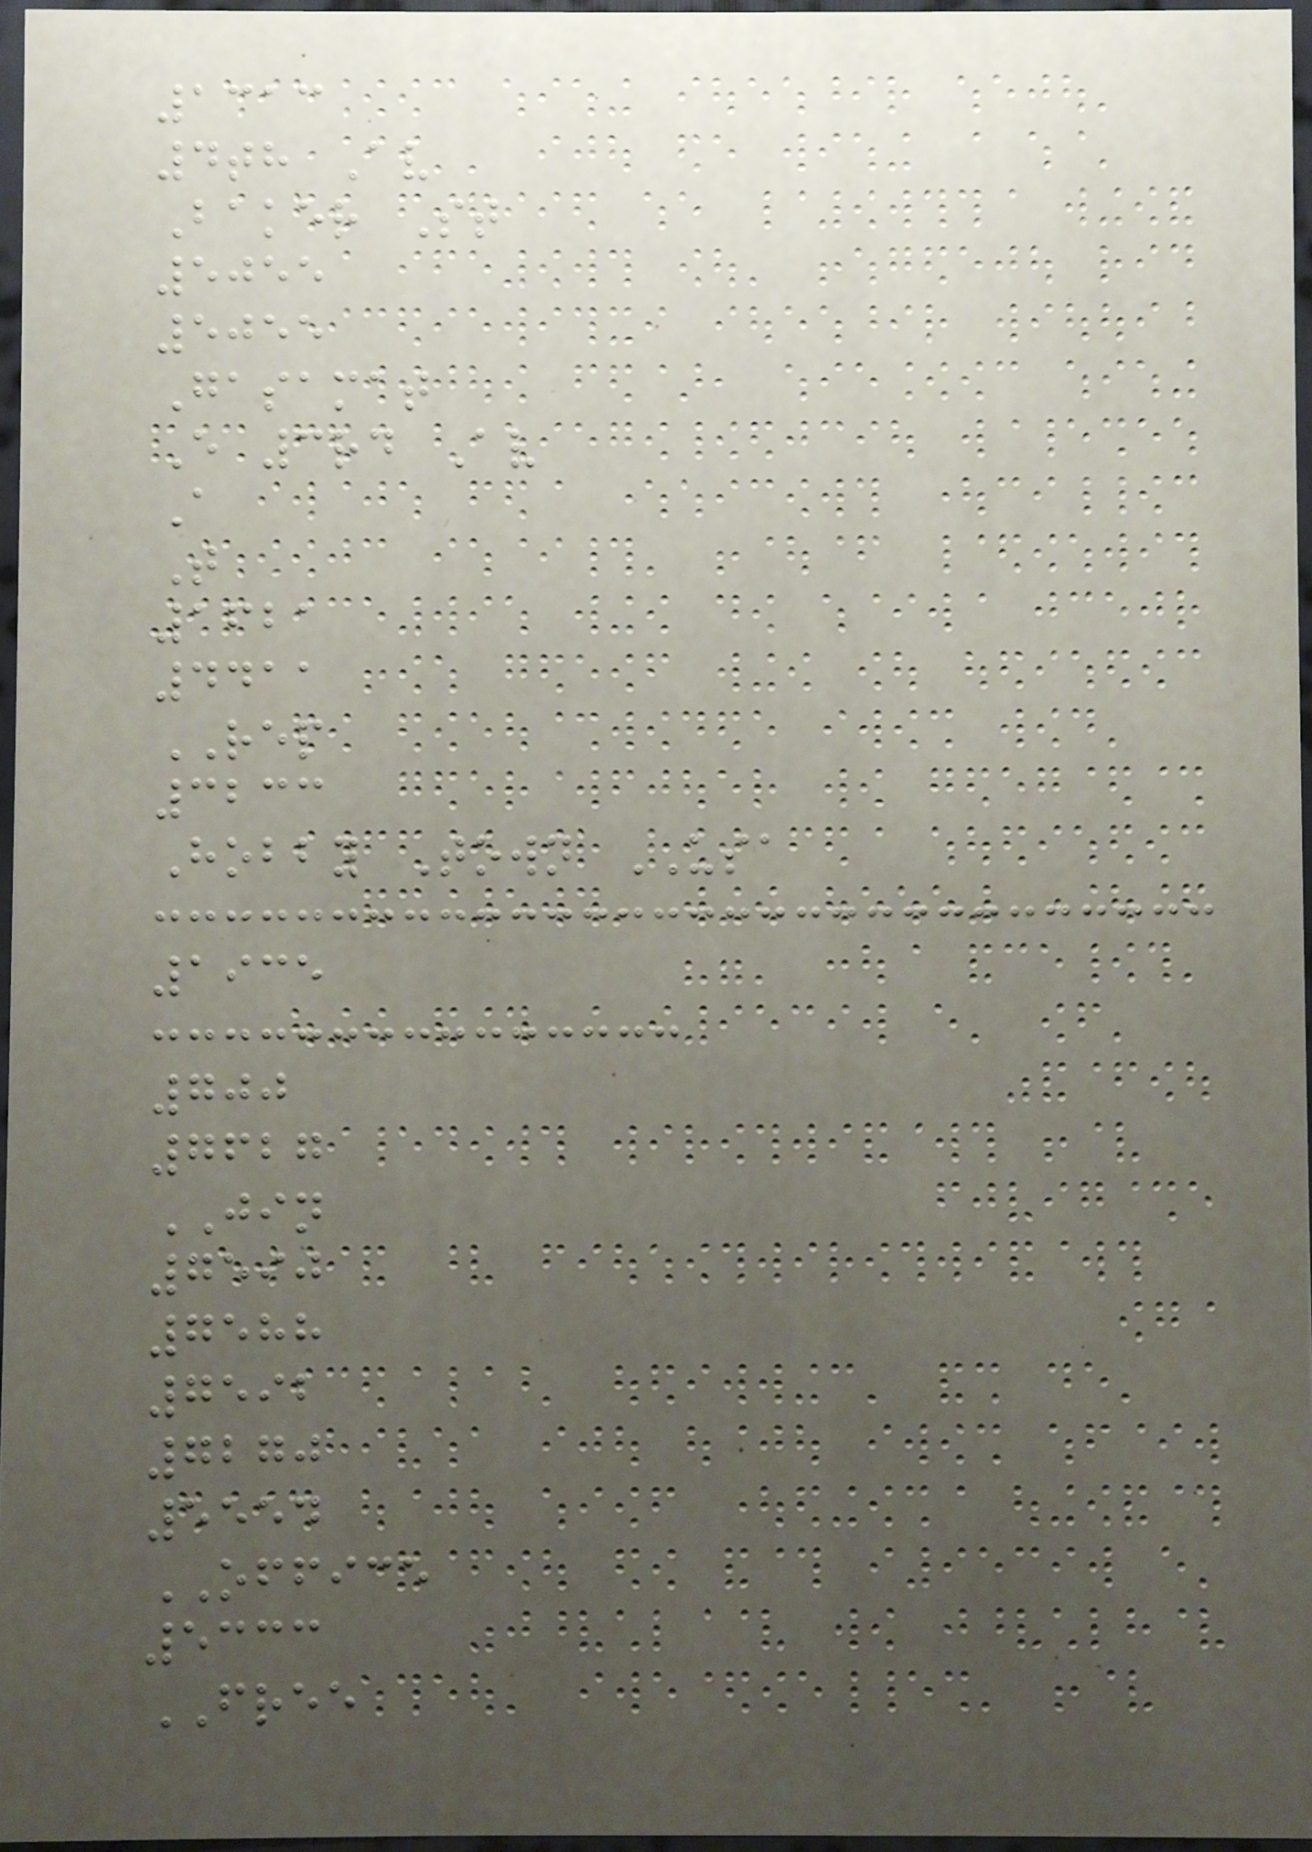1313
4th Av
Baker St
5055
5055
Gasamat
E 3rd Av
A
T
1621
4411
REP
3233
Hobby Town USA
1935
700
7627
JIN
7590
7588
7592
7270
5554
OFFICE
5333
FREE
